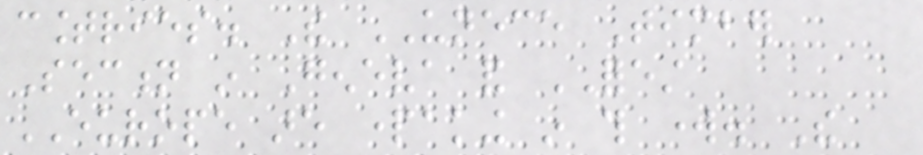countries. The UNECE Timber
Section in Geneva and FOREST
EUROPE are partaking in this work. The
